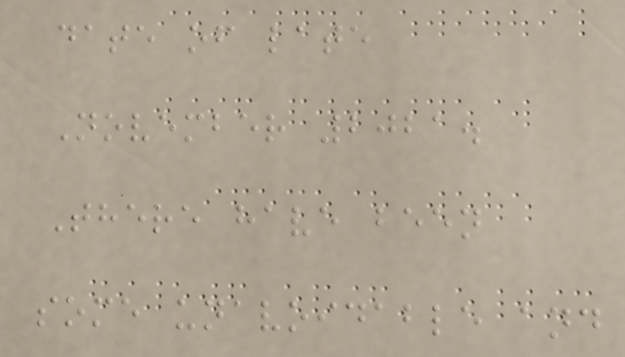date of late
November 2021.
There have been
some unavoidable and
